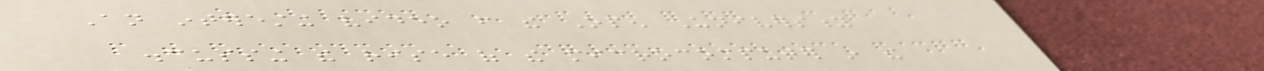An interesting video from the Open University
discussing the rise of the microcomputer in the
